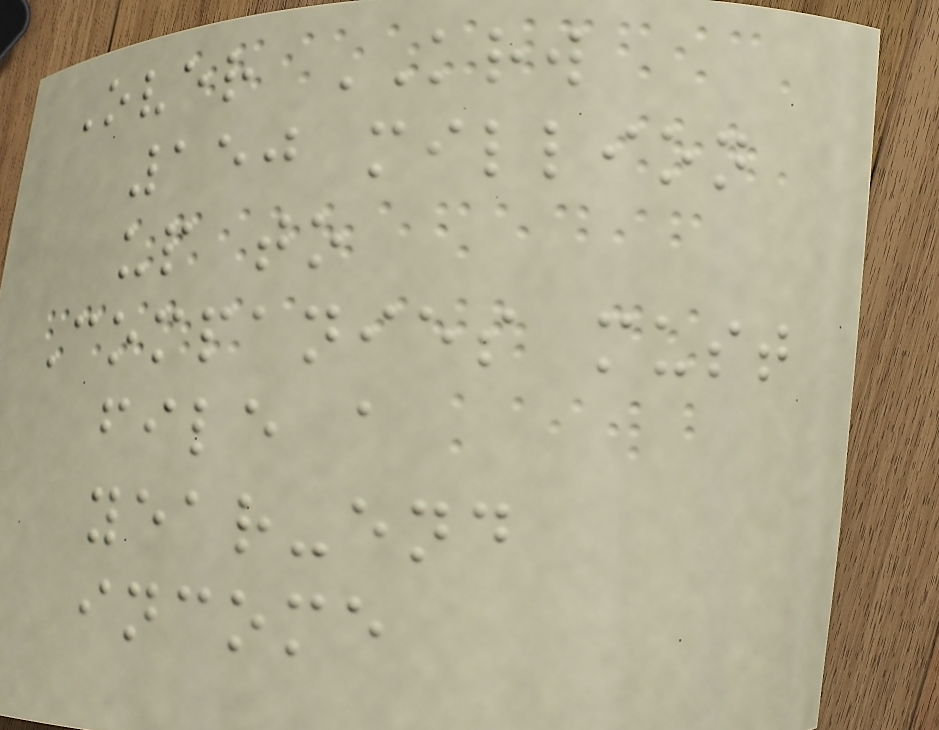Over KRW
150 million
up to
Companies must
file a
year-end
income
